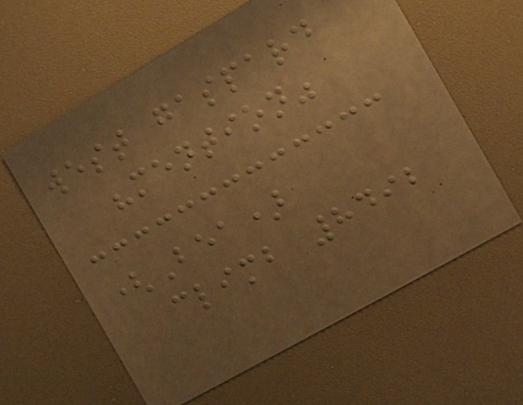west gaspard
"mention"
(Bea)
climb 8492
